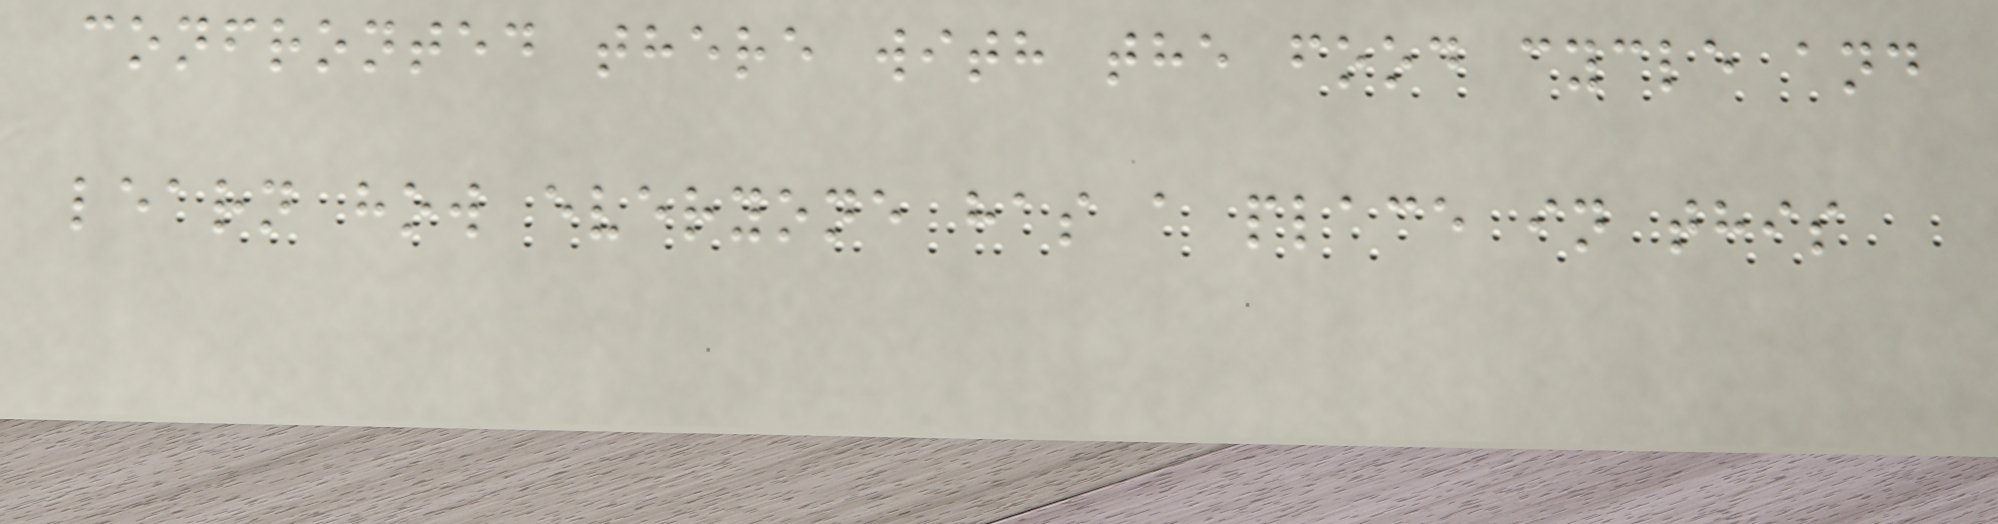confronted there with the food cycle and
learn how everyone has a place in this
